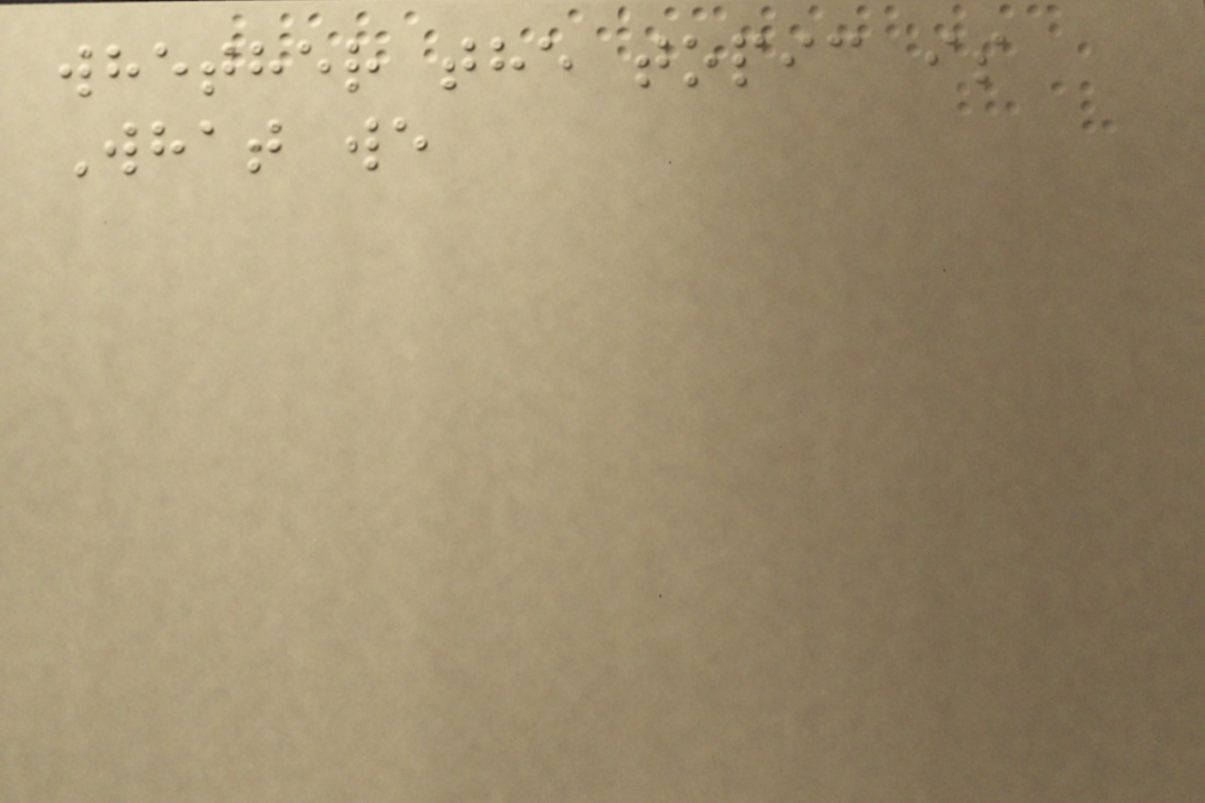whether the topic is
What we
